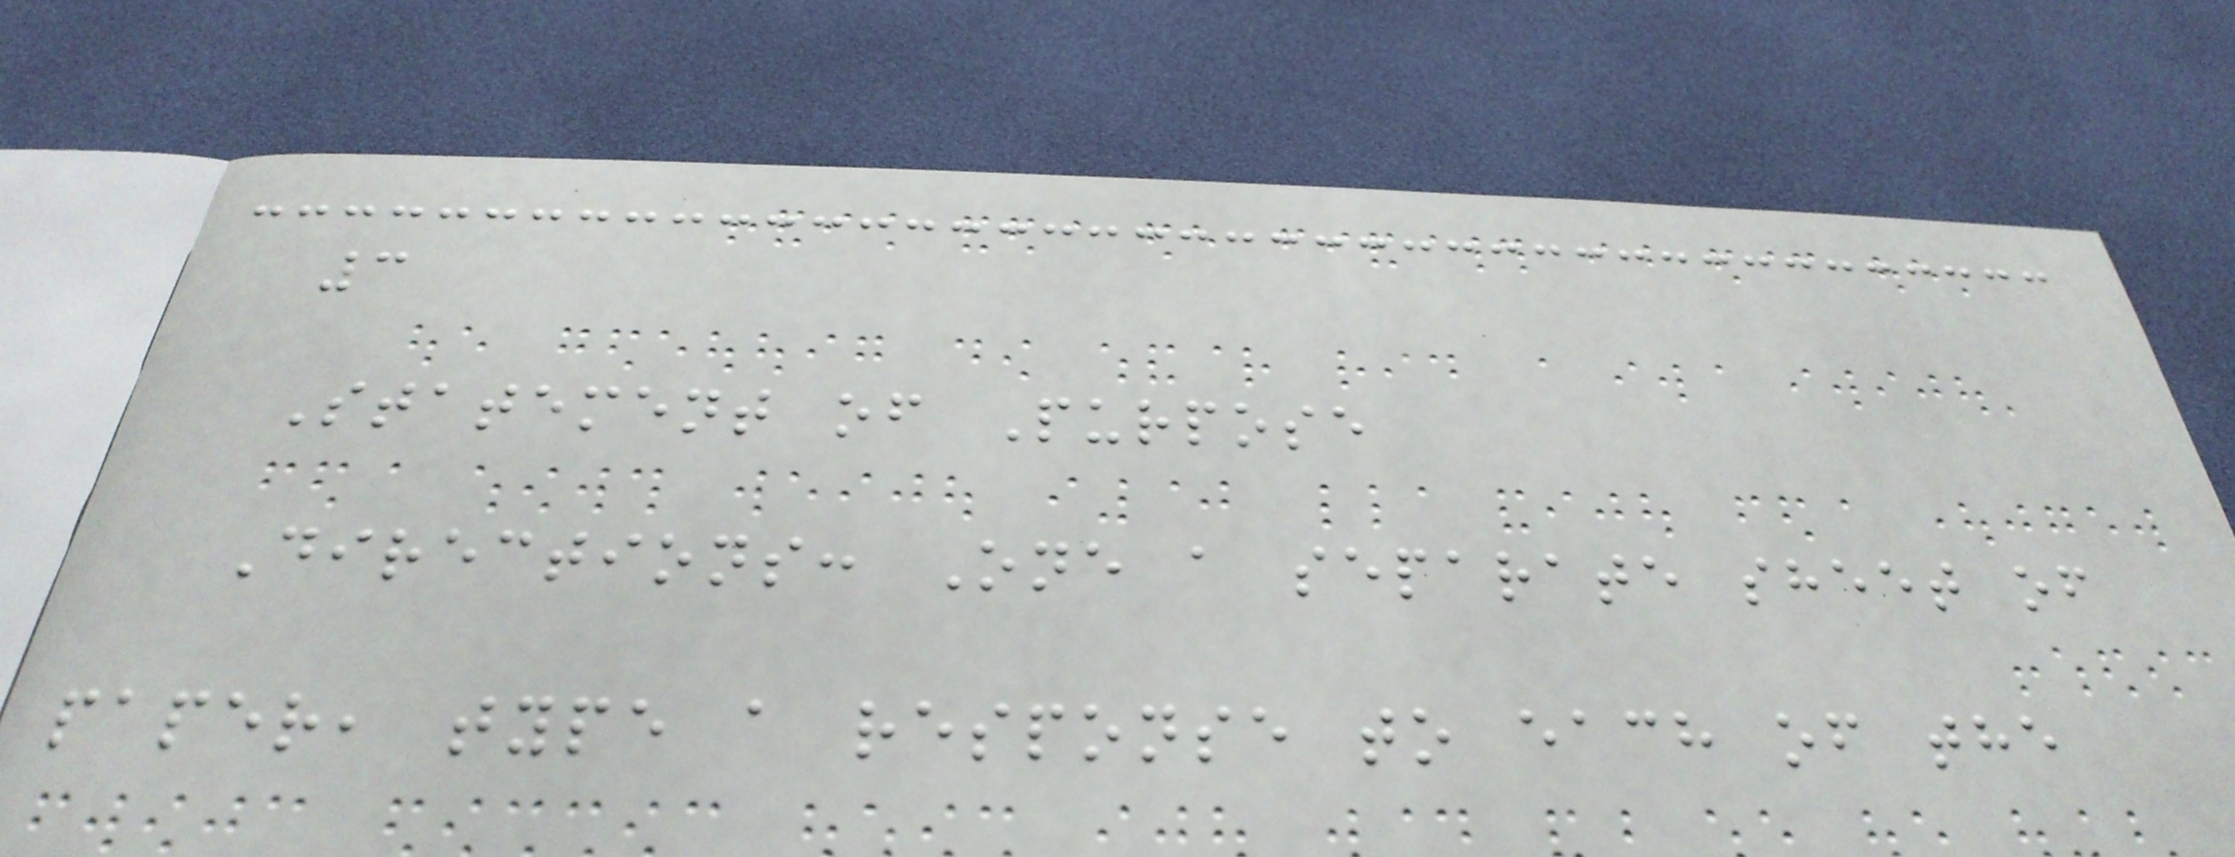3
Statement of Purpose
Directions: One a separate sheet of
paper, type a response to each of the
